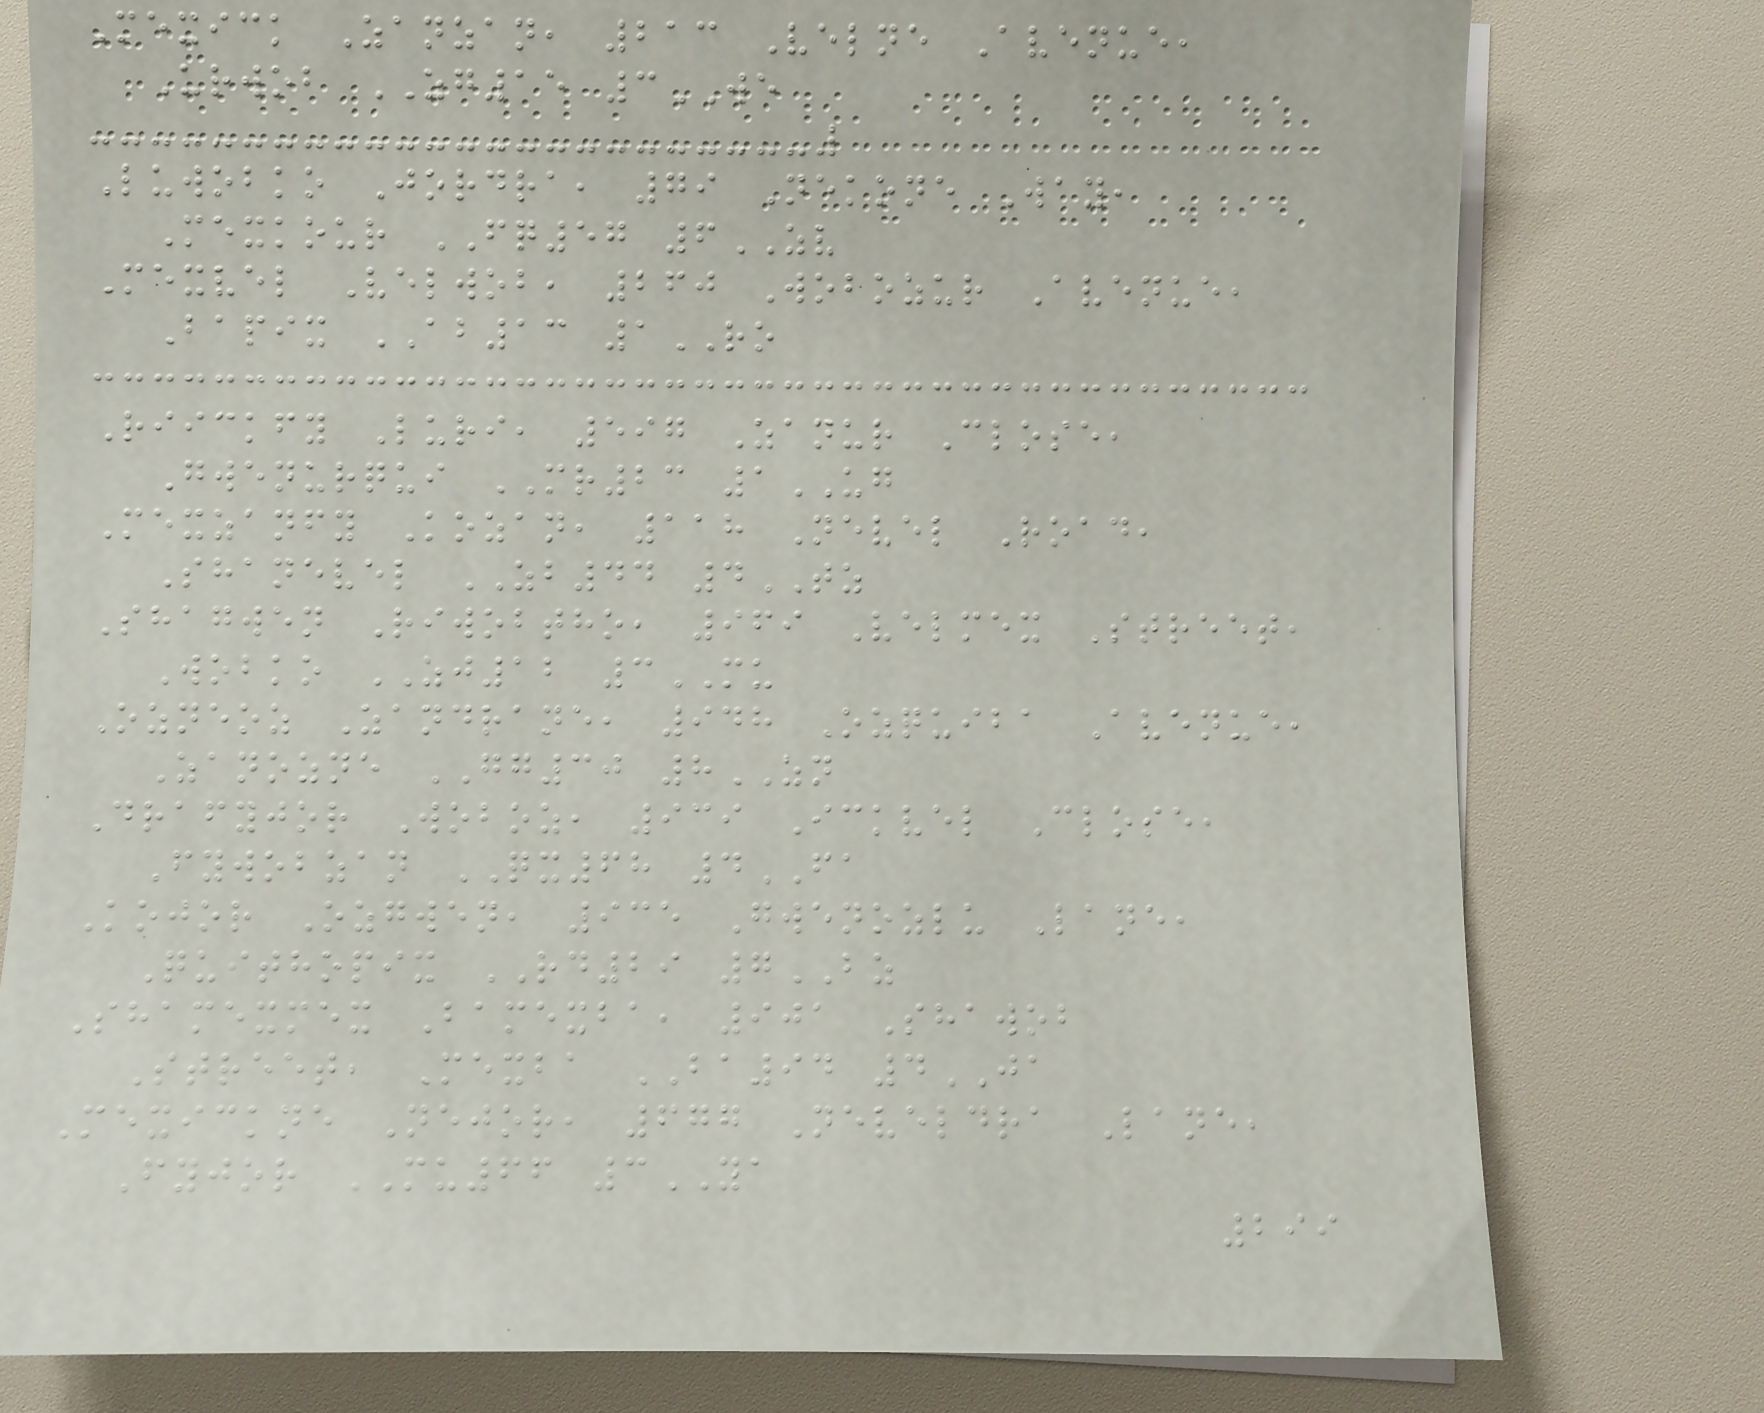Mexick Zanzan, 213 Velne Avenue,
Urwob ZG15 3WE
Luwobko Jordra, 79 Nekone Way,
Mexkour FQ57 6ZV
Mexvel Velwob, 260 Wobozur Avenue,
Bapix AB13 1RO
Riickfy Luri, 597 Zanur Close,
Gwenurqui MR23 1UG
Mexzanfy Kozan, 118 Nevel Road,
Shanevel ZB44 4TZ
Shagwen Riwobtho, 969 Velmex Street,
Wobko ZJ12 3MU
Ozneoz Zandrane, 948 Ozquiba Avenue,
Zanozne GG30 8ZN
Drafyjor Woboz, 939 Ickvel Close,
Fywobzan QX68 4FA
Kojor Ozgwen, 935 Gwenozlu Lane,
Quithopix RD29 7BZ
Shamexmex Bamexba, 901 Shawob
Street, Mexba BA94 4JA
Mexickne Nejor, 677 Neveldra Lane,
Fyjor MU66 3YA
299
